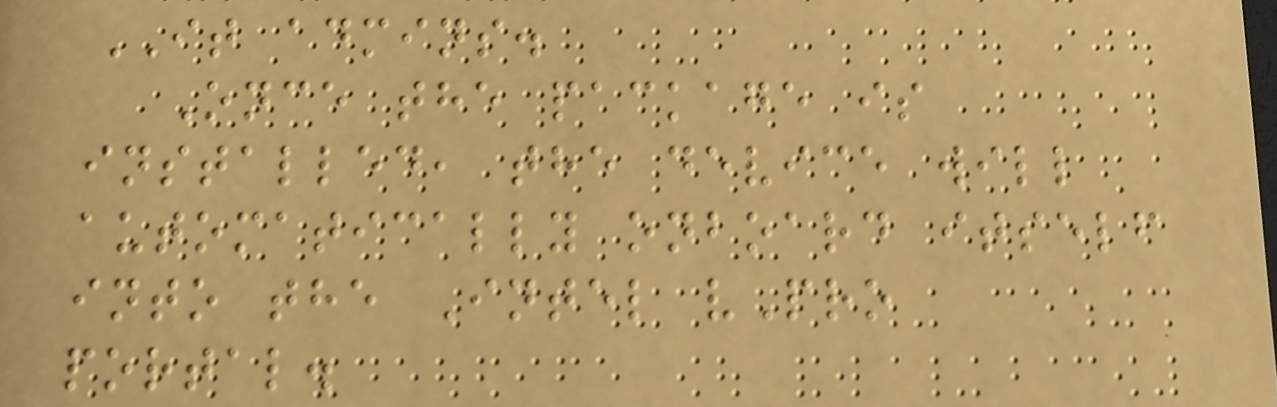IT admins.
Once the package is
installed, the device will
automatically onboard itself
into the Intel vPro
portal.
